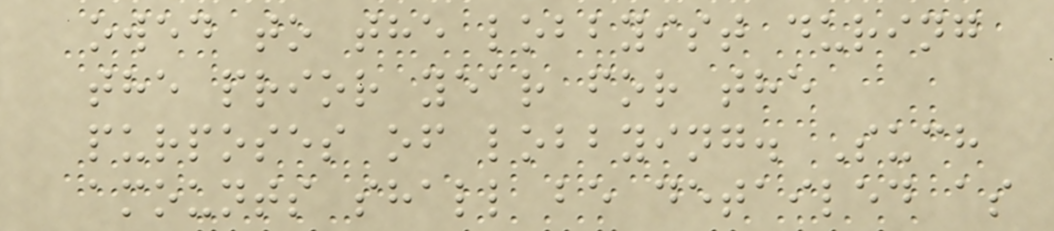owed to the lobbyist during
the prior year for the
purposes of lobbying. Such
amounts shall be detailed as
